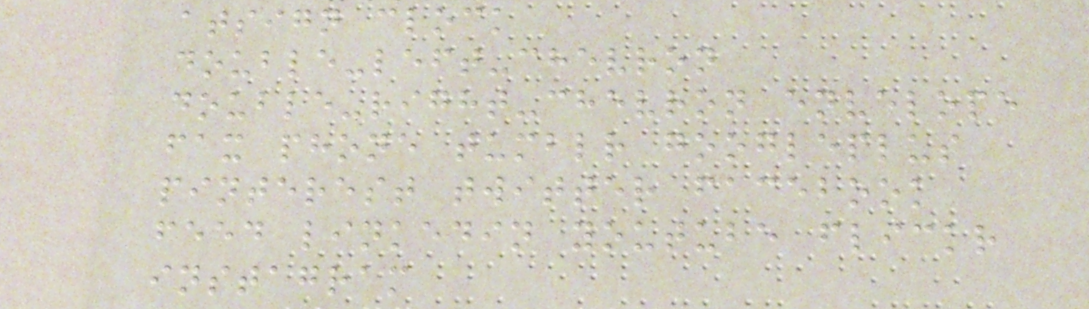atsign clock
double-left-chevron
double-right-chevron envelope
fax phone tumblr googleplus
pinterest twitter facebook
feed linkedin youtube flickr
instagram
